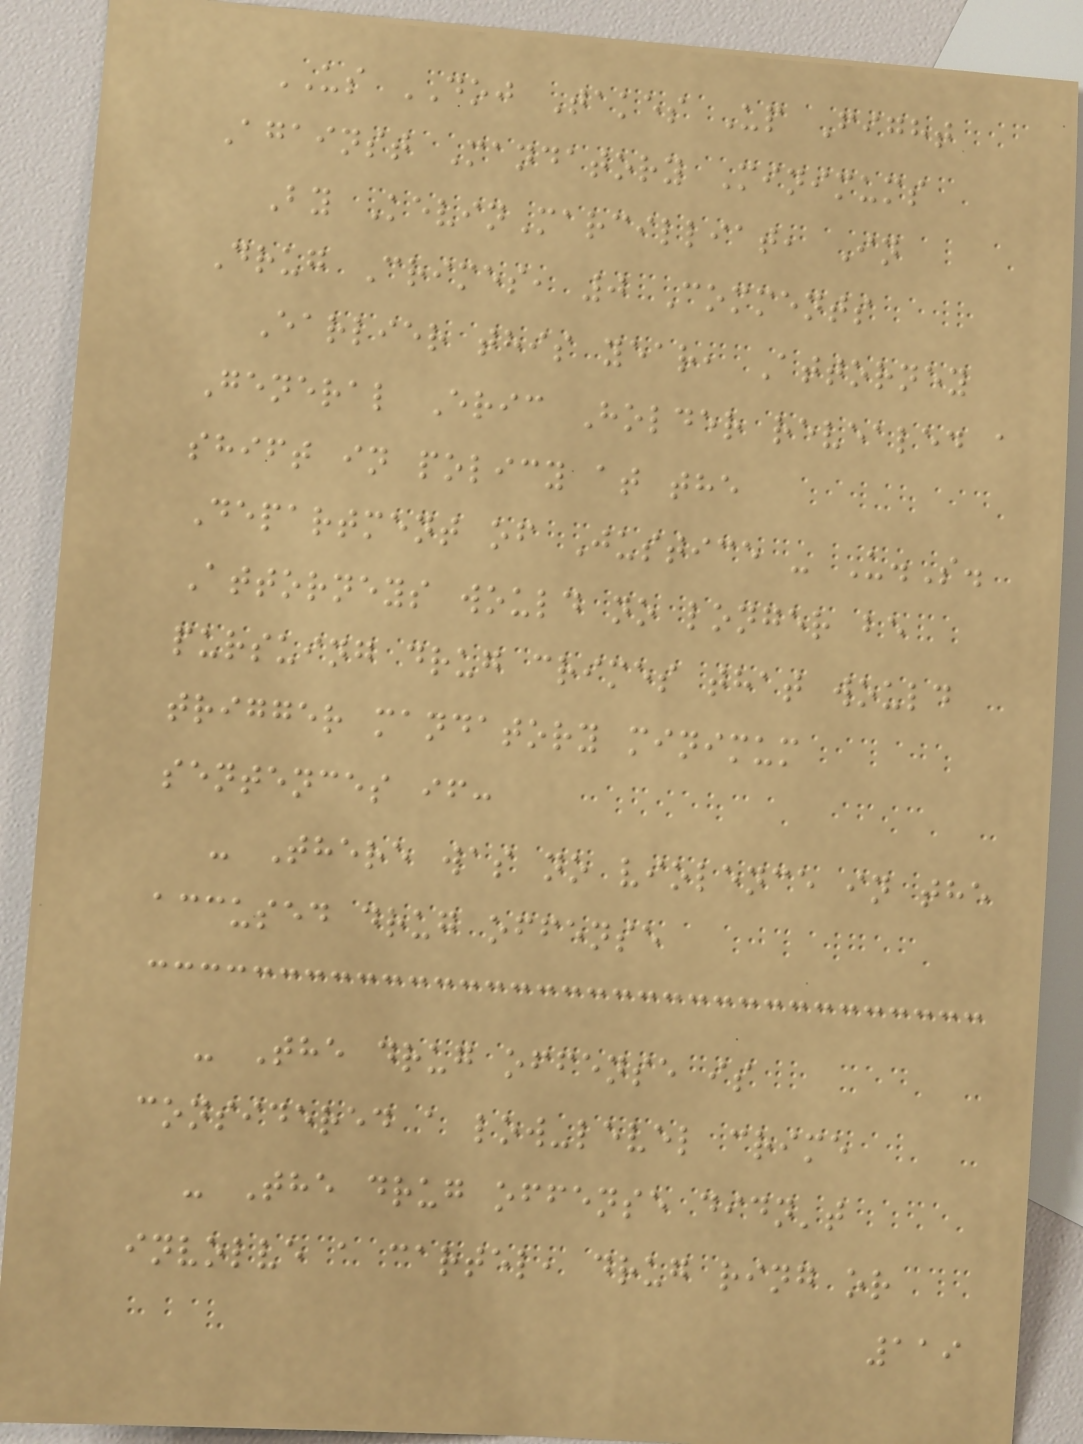US DOJ Takes Up Fight
Against Mandatory Minimums
By KevinMarcilliat, In
Drug Crimes, 0 Comments
Earlier this year, Attorney
General Eric Holder revealed a
shift in policy at the
Department of Justice - U.S.
Attorneys would no longer be
pursuing drug crimes that would
trigger mandatory minimum
sentences if:
- There was no violence in the
accused drug offense
- The drug offense is
considered a low-level crime
- The drug offense didn't
involve a cartel, drug ring or
119
